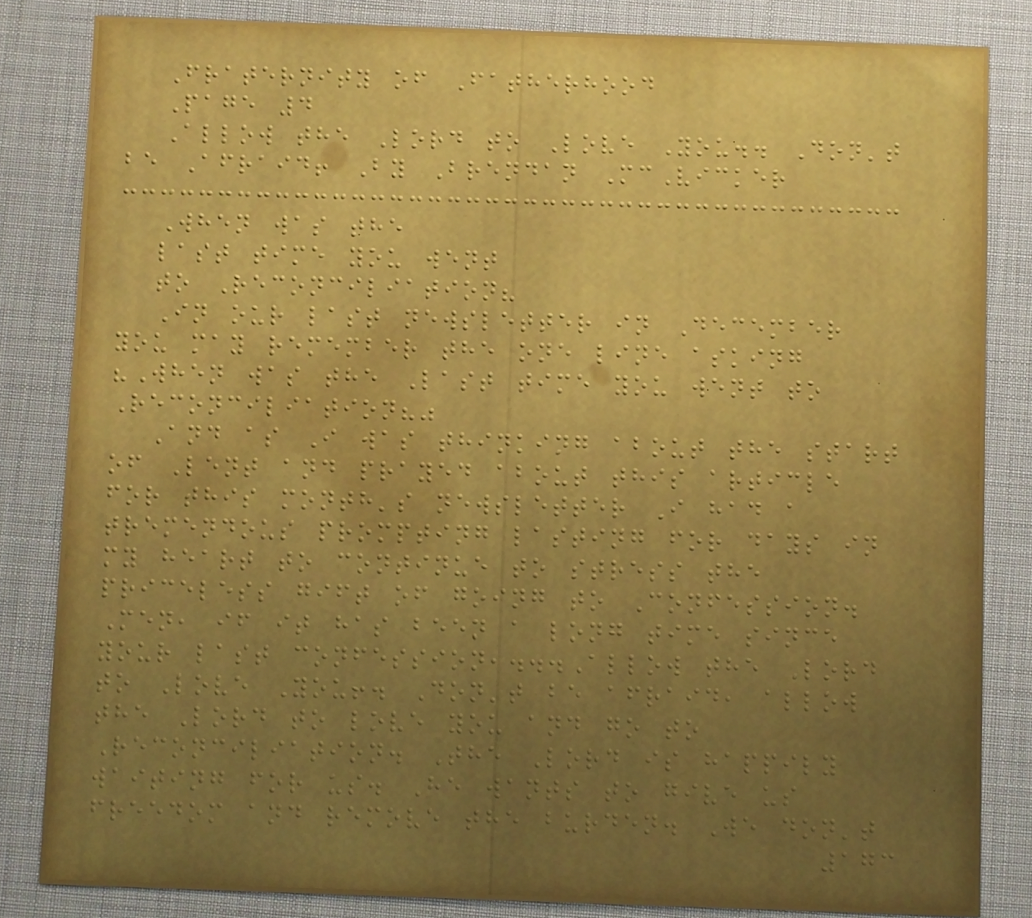Fraternity of Fatherhood
Page 4
Allow the Lord to Love You.. Don't
be Afraid! By Brendan McVicker
When was the
last time you went
to Reconciliation?
In our last newsletter in December
you may remember the one line asking
"When was the Last time you went to
Reconciliation?"
And as I was thinking about the start
of Lent and prayed about this article
for this month's newsletter I had a
tremendous prompting lasting for days in
my heart to continue to stress the
priceless gift of going to Confession.
Men, if it has been a long time since
your last confession,...Allow the Lord
to Love You!. Don't be afraid, allow
the Lord to love you and go to
Reconciliation. The Lord is happily
waiting for us. He wants to give us
freedom and remove the burden. We don't
173
